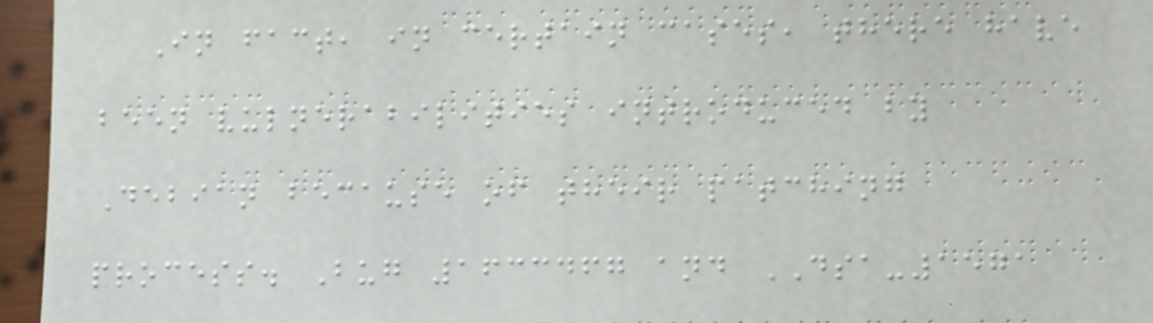In fact, in certain cases, there have
been vulnerabilities introduced by
Debian because of their patching
process. Bug 1633467 and DSA-1571
